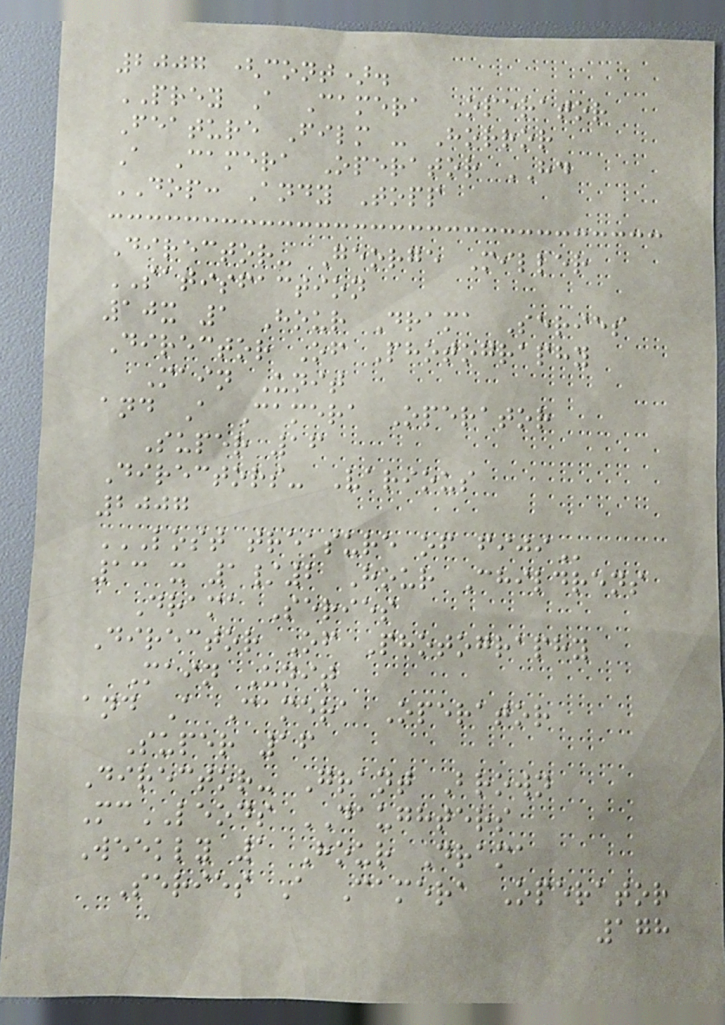2007 (cont).
PREY A Camera Operator
Feature Film - Horror
A Camera Operator HD
DOP: Andy Topp
Director- George Miller
SATISFACTION
10x 1 Hour Drama Series
Director Of Photography
Main Unit
and A Camera Operator
Super 16
Directors- Various
2007
LOST TREASURE OF FIJI
13 x 1/2 Hour Childrens
Drama Series
Director Of Photography
Main Unit
and A Camera Operator
Super 16
Director- Grant Brown
McLEODS DAUGHTERS
Weekly 1 Hour Drama
Series A Camera Operator
178
